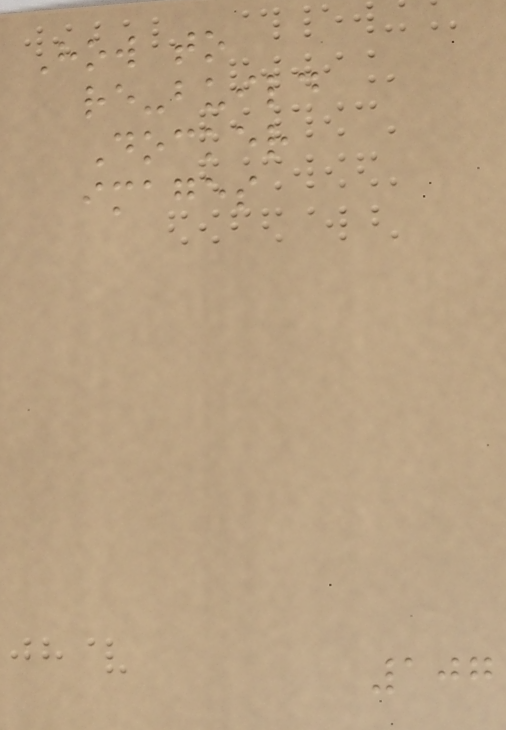How to
re-build
Docker
images
107
